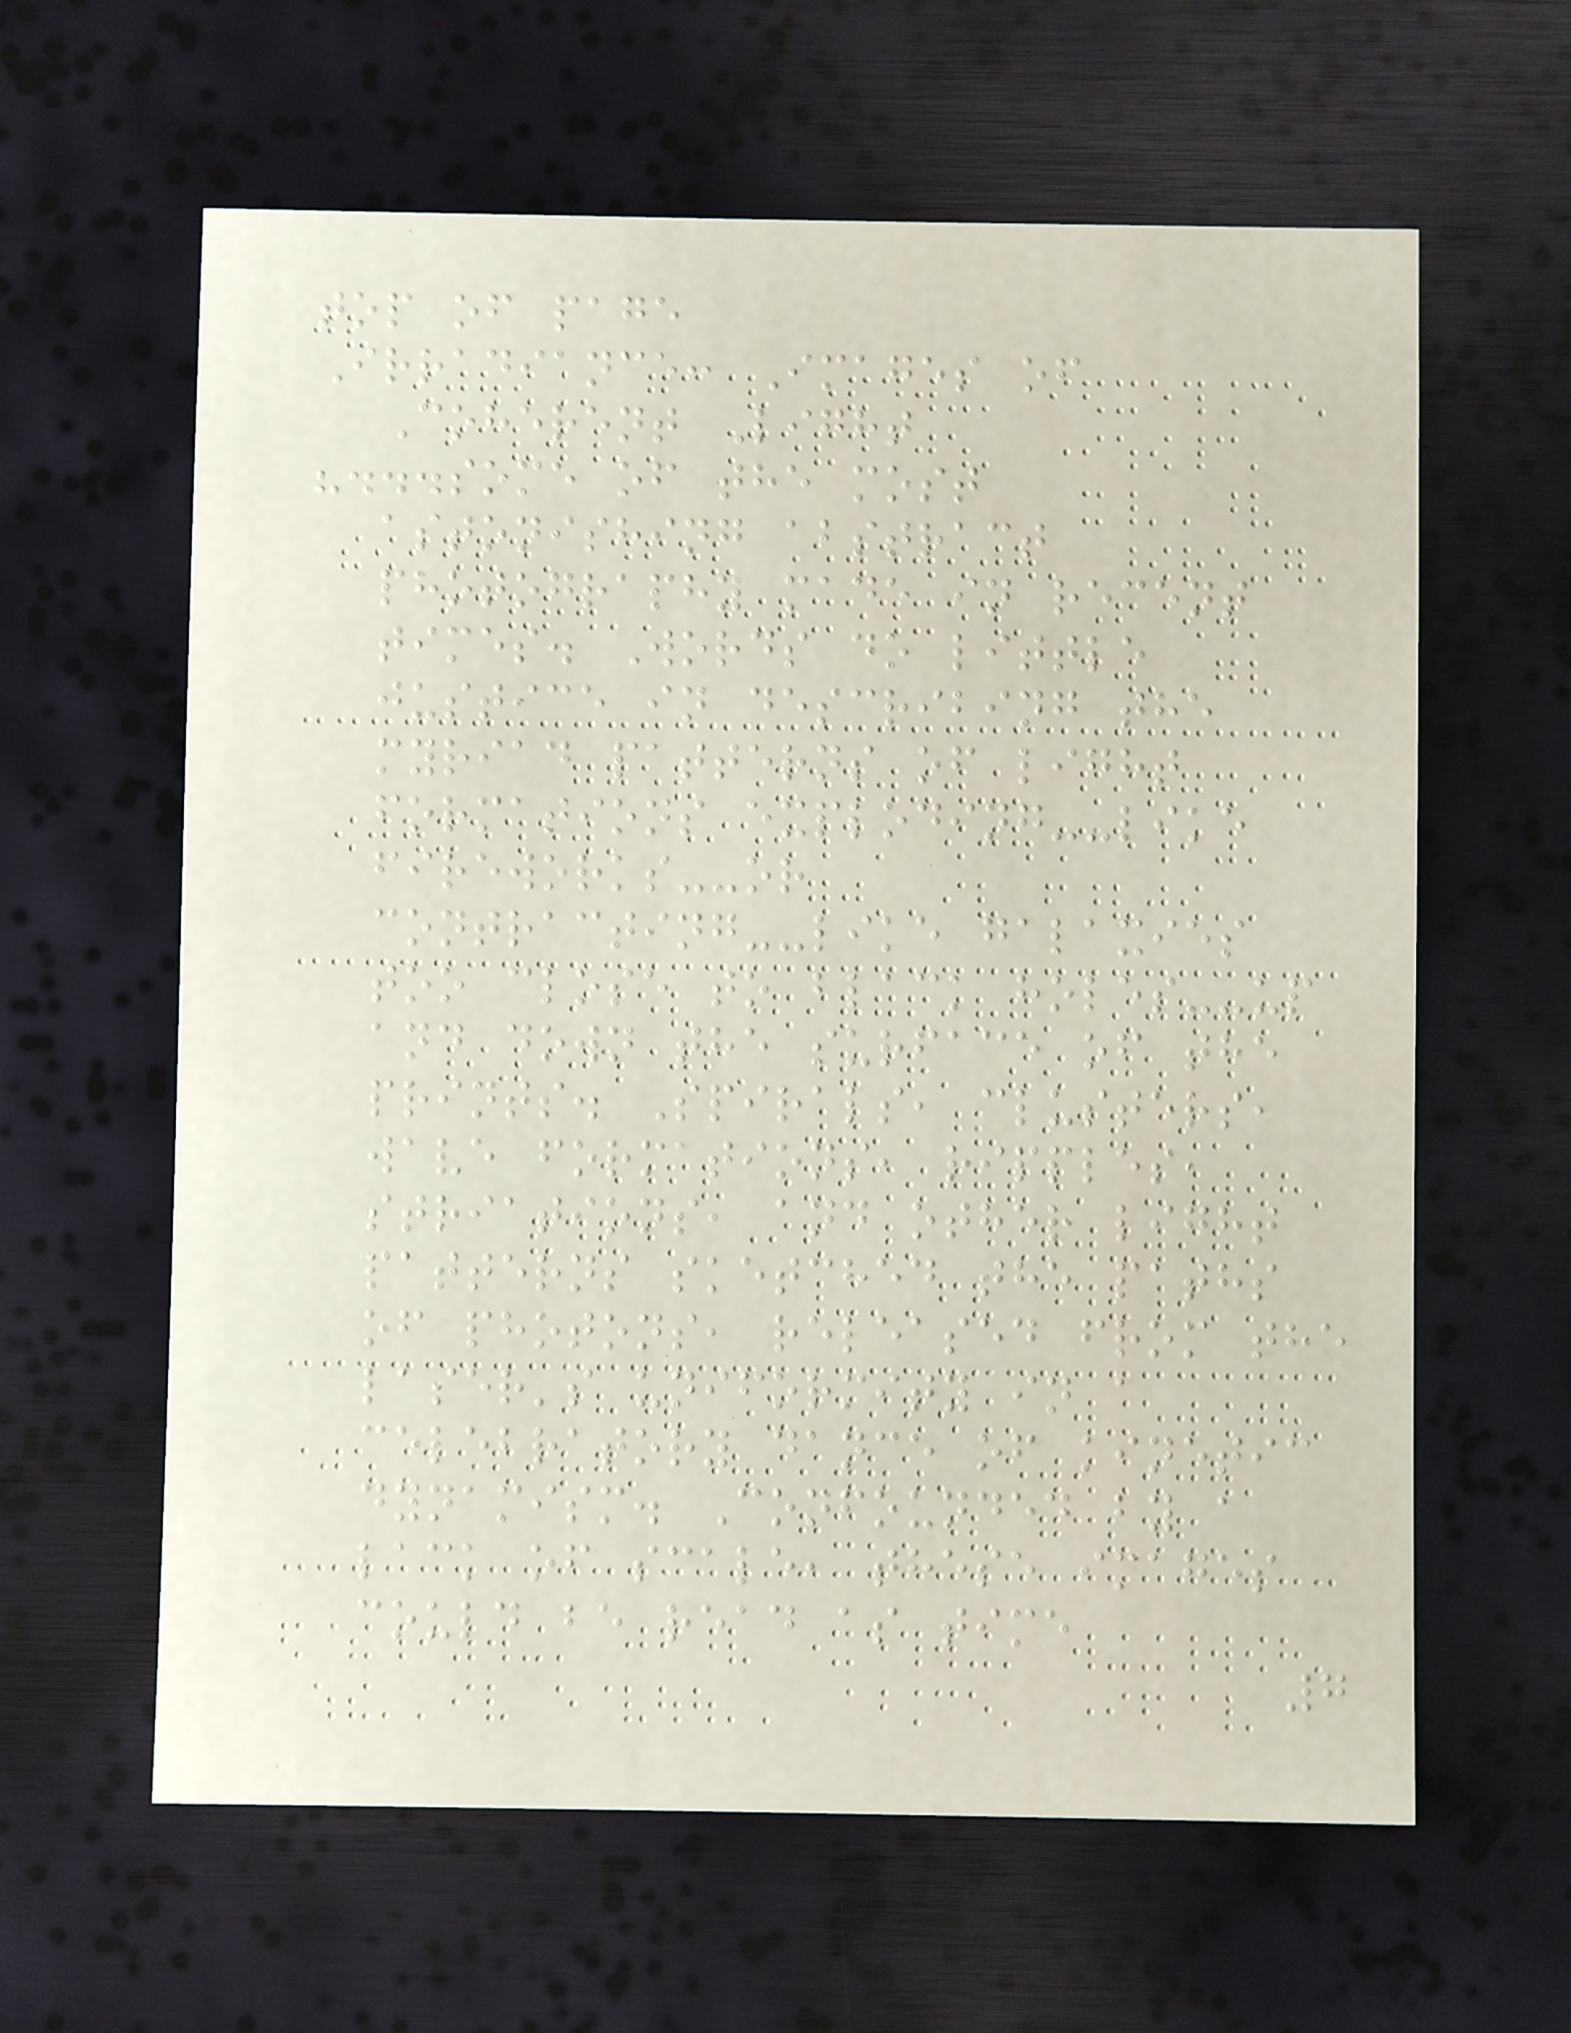top of page
Irradiance: Images of
Coherent Light
"...some of the most
astonishing abstract
photography made in recent
times. Words do little
justice in describing the
myriad patterns of light
formations exploding--like
fireworks--or
contracting--like galaxies
too close to black holes--up
and down the surface of the
prints. Spirals, clusters,
wave formations, ripples,
striations, and other light
patterns sketched the paths
of photons, released from the
laser's uniformity in a
celebratory dance of kinetic
dynamism. Confounded by a
lack of scale, these images
could be read as time
7
